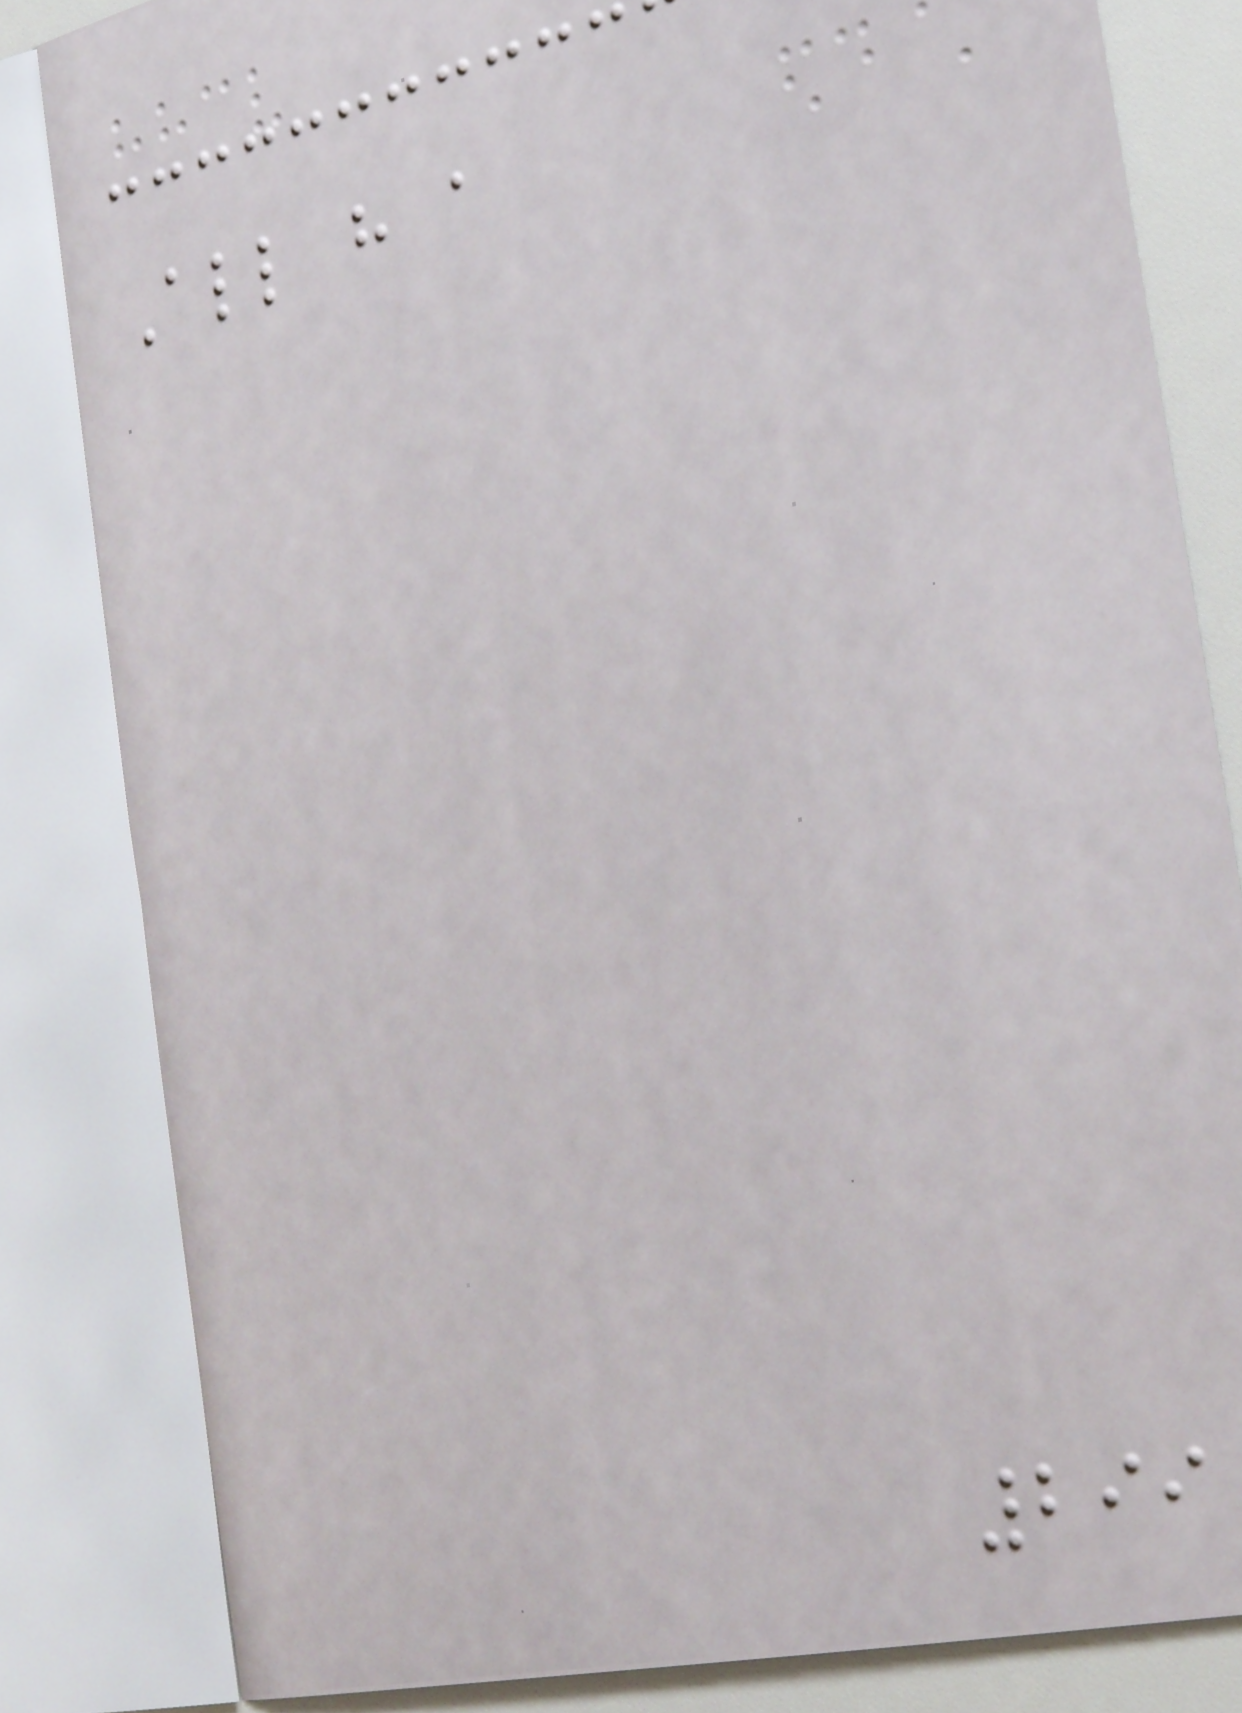All have a
299
